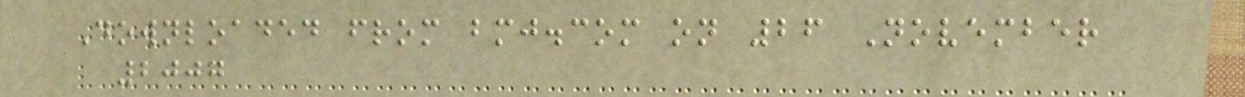Downloaded from bmj.com on 26 November
2007
